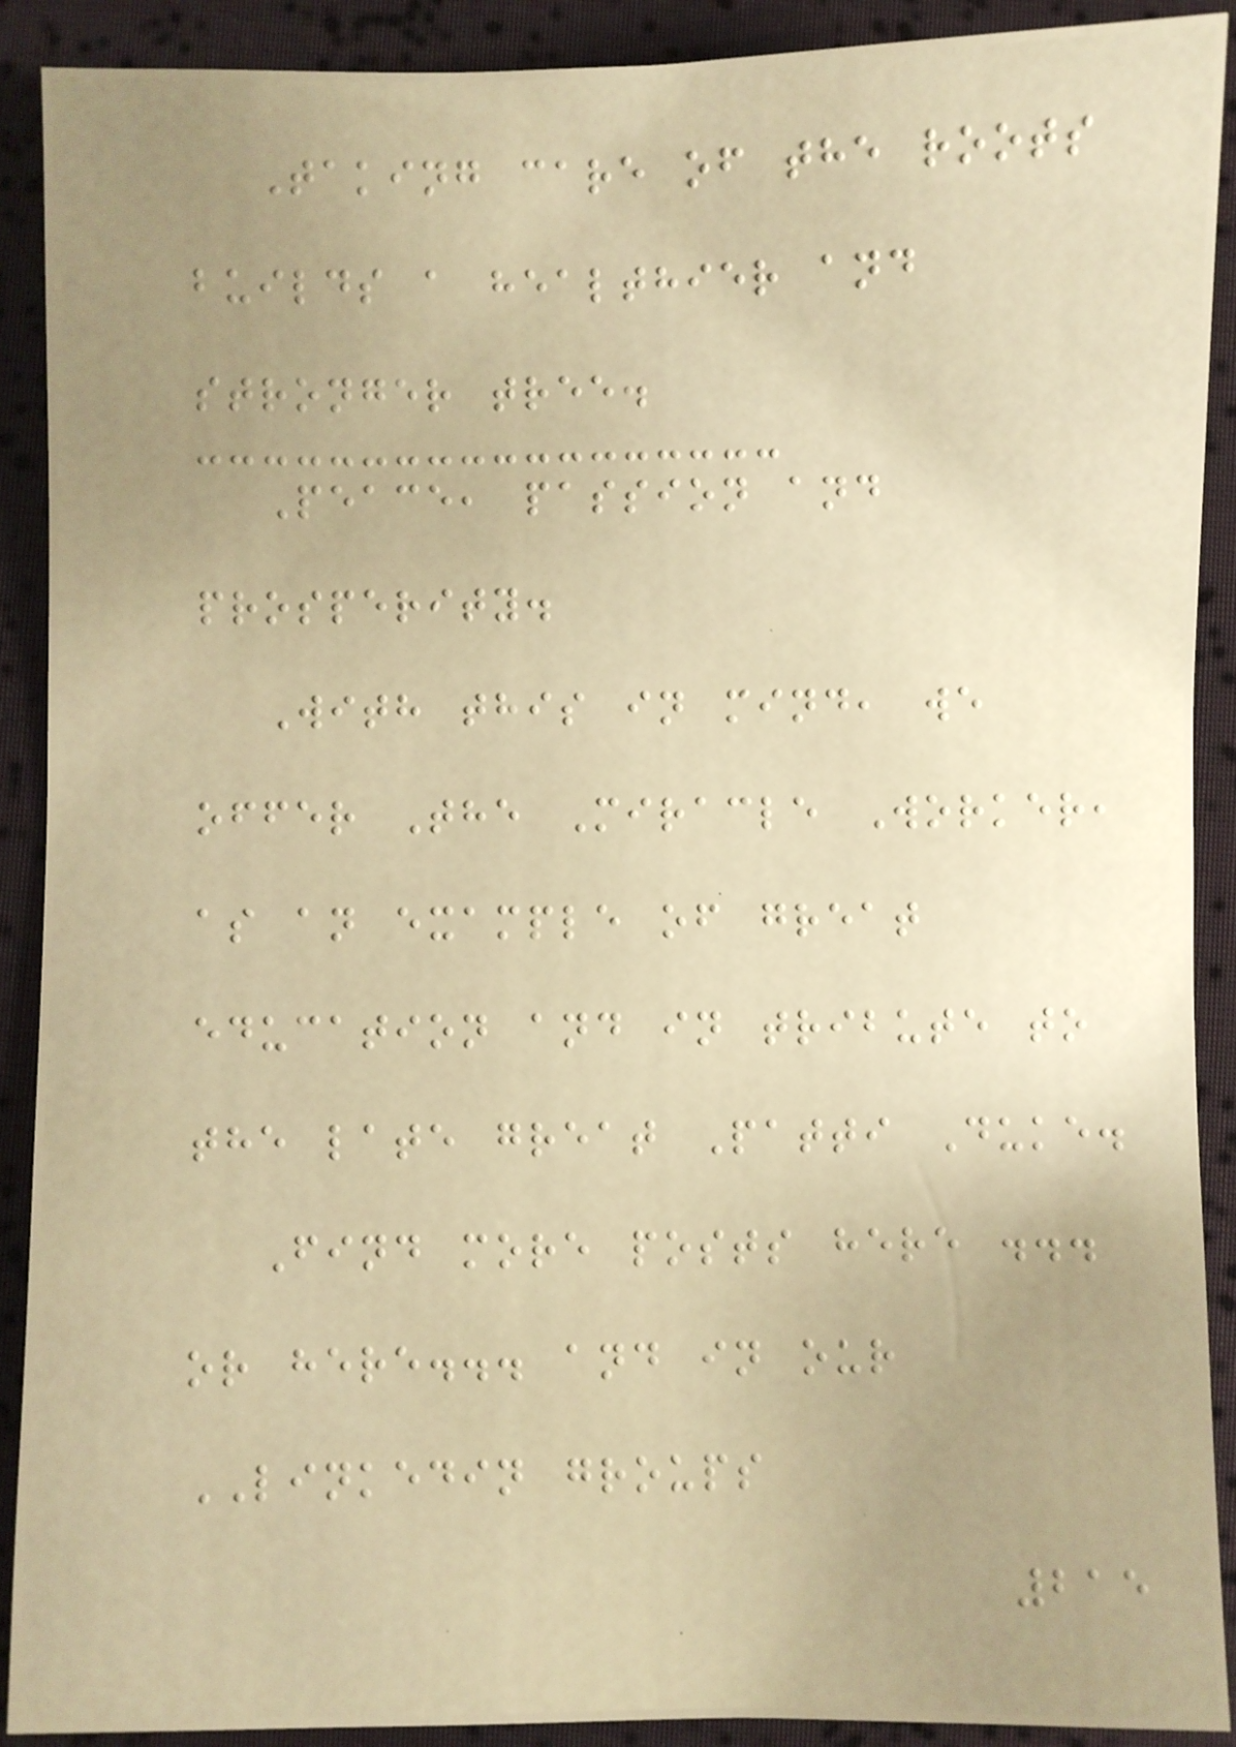Taking care of the roots
builds a healthier and
stronger tree.
Peace, passion and
prosperity.
With this in mind, we
offer The Miracle Worker,
as an example of great
education and in tribute to
the late great Patti Duke.
Find more posts here ...
or here... and in our
LINKEDIN groups
215
